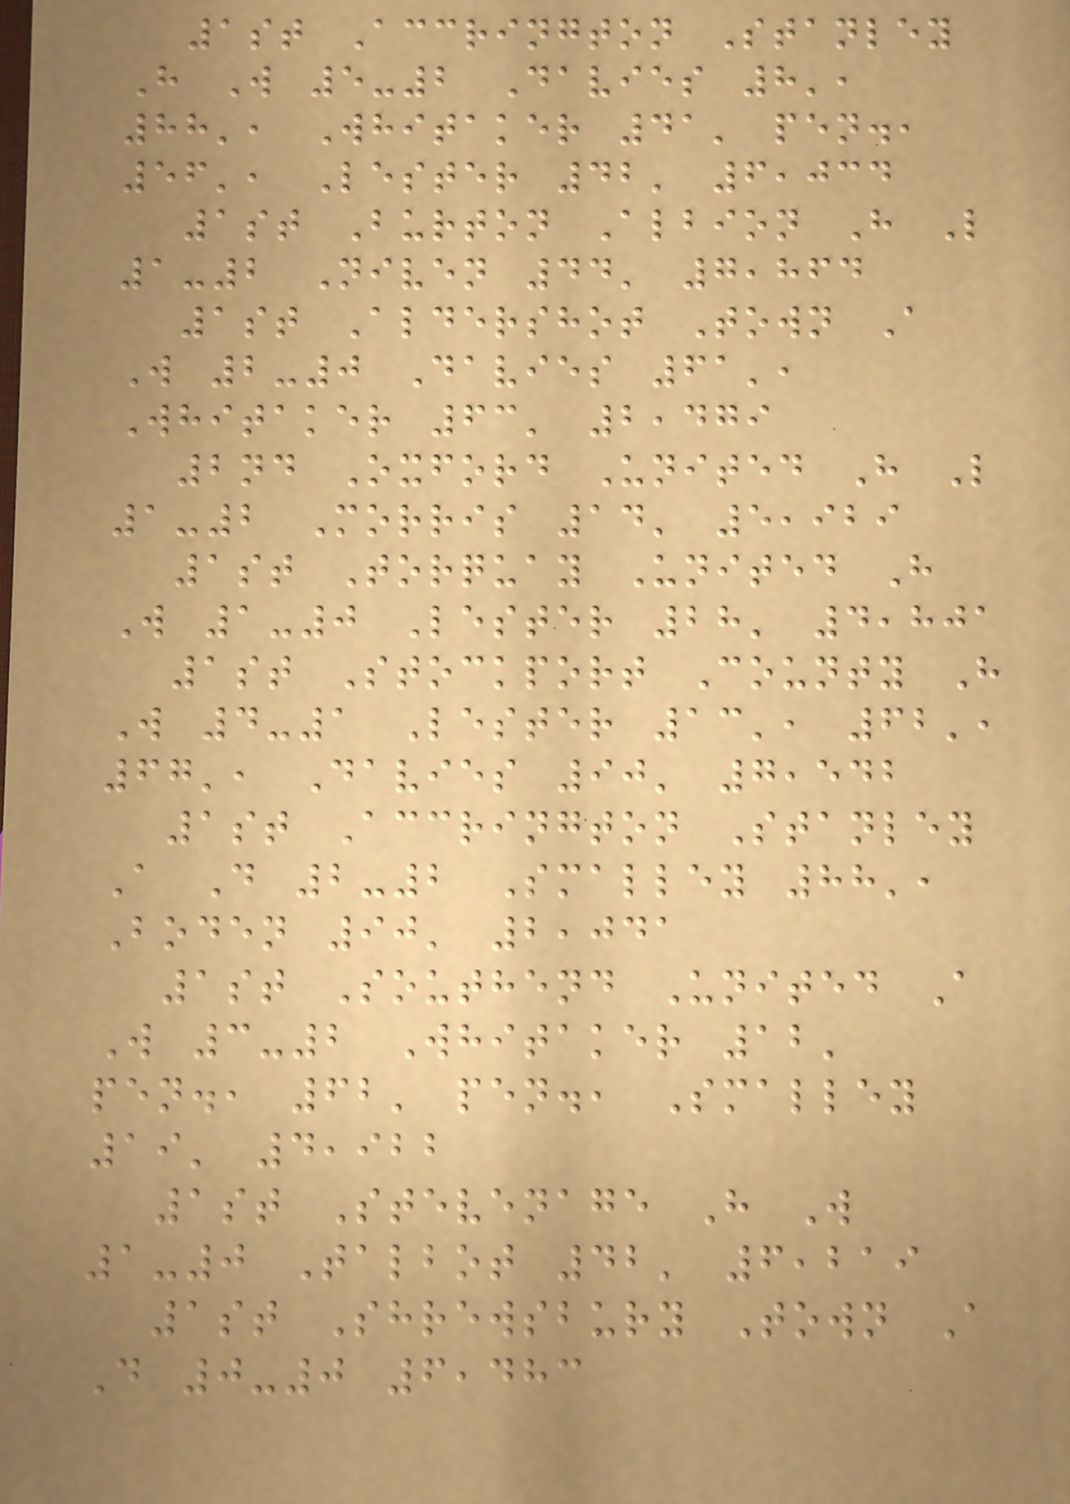1st Accrington Stanley
H W 5-2 Davies 8',
88', Whitaker 41' pen.,
56', Lester 42' 6,034
1st Burton Albion H L
1-2 Niven 44' 7,864
1st Aldershot Town A
W 2-0 Davies 61',
Whitaker 63' 2,479
2nd Oxford United H L
1-2 Morris 14' 5,929
1st Torquay United H
W 1-0 Lester 28' 4,801
1st Stockport County H
W 4-1 Lester 13', 62',
67', Davies 90' 7,542
1st Accrington Stanley
A D 2-2 Smalley 88',
Boden 90' 2,041
1st Southend United A
W 3-2 Whitaker 12'
pen., 62' pen., Smalley
19' 4,922
1st Stevenage H W
1-0 Talbot 42' 6,219
1st Shrewsbury Town A
D 0-0 6,483
